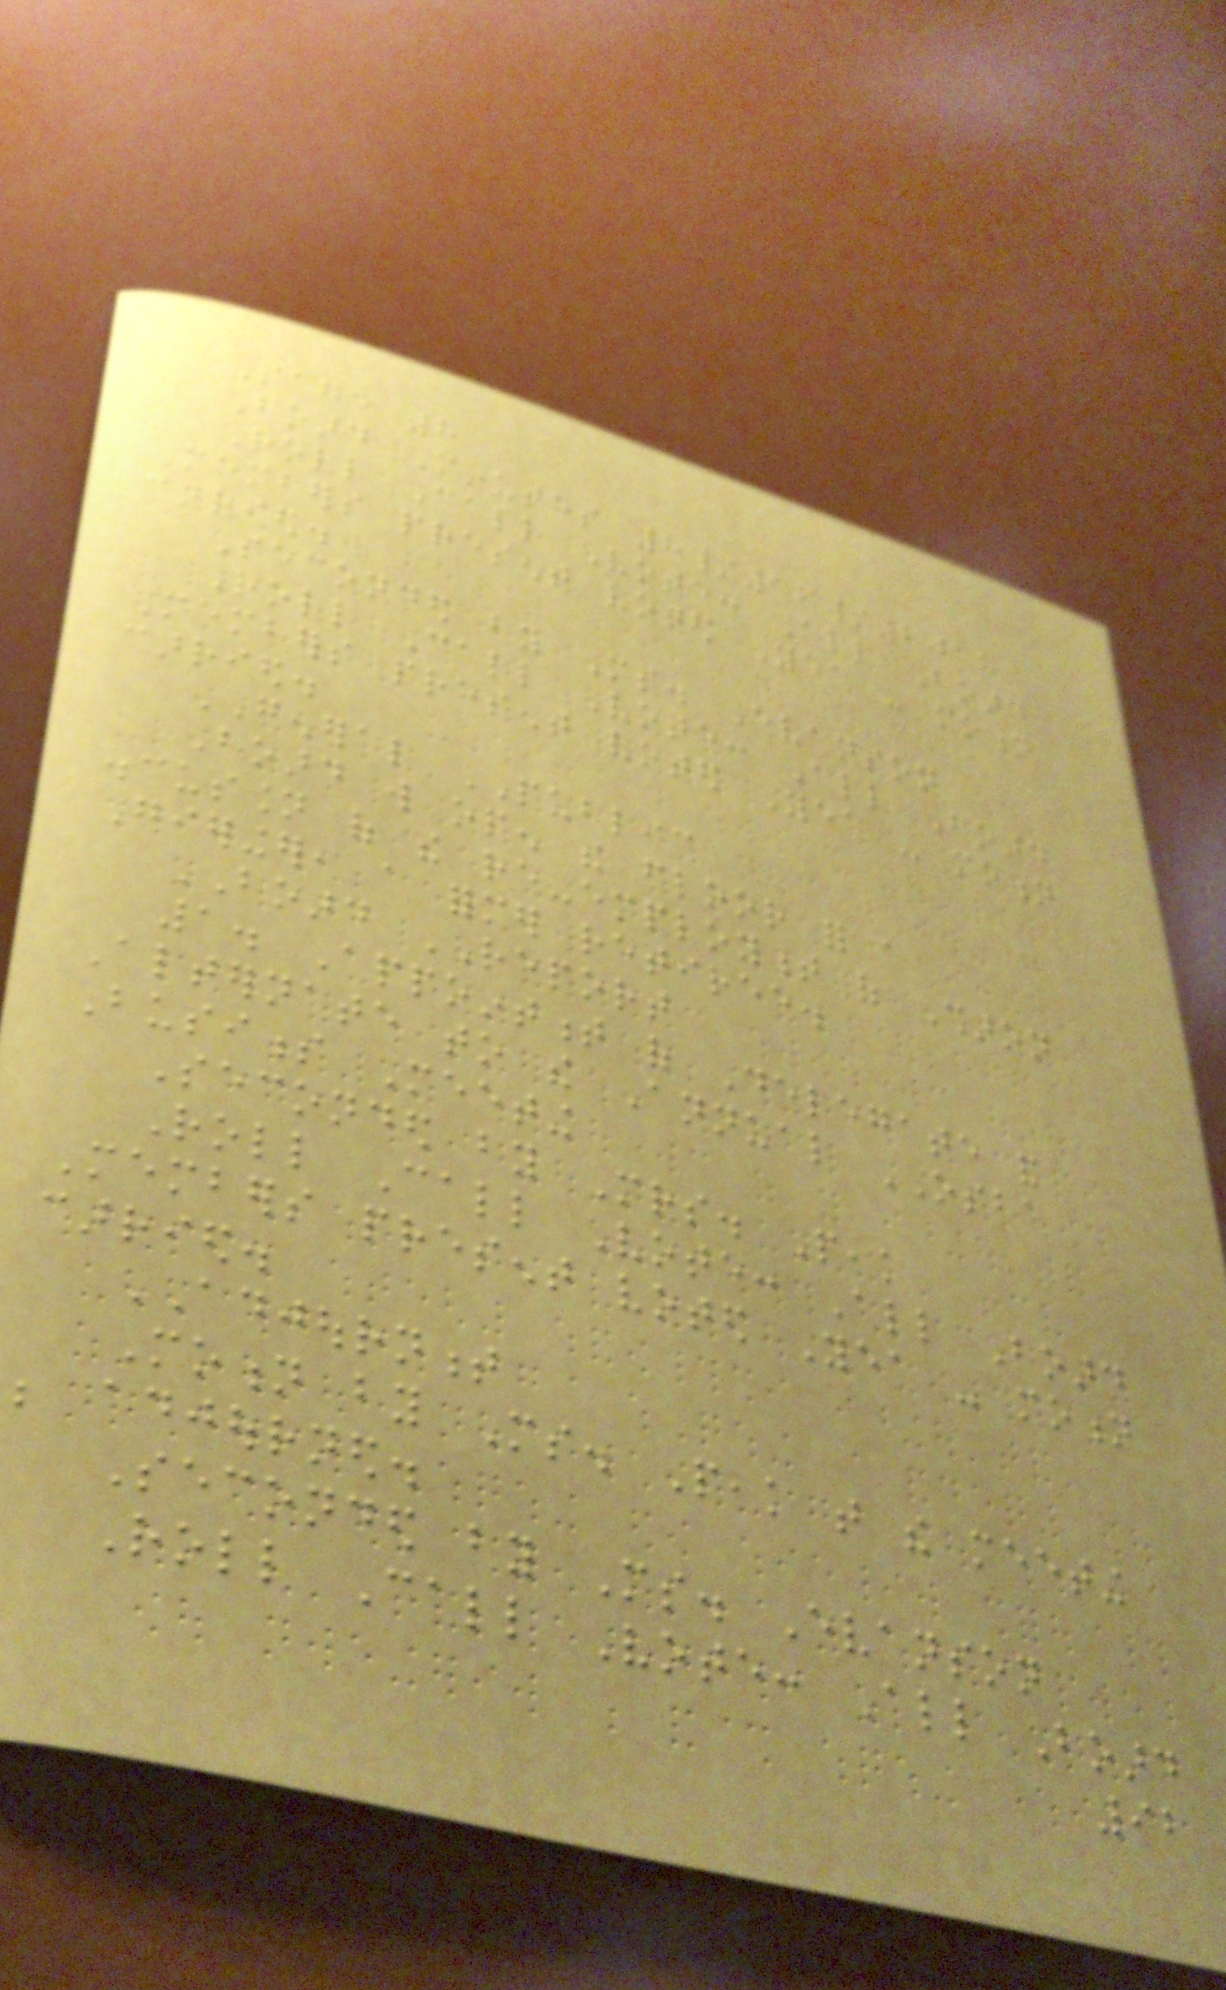Page 8
Board Minutes 8/16/2018
Roll Call Vote: All Board
Members present voted Yea - motion
carried.
Seconded by Ms. Evanson
Roll Call Vote: All Board
Members present voted Yea - motion
carried.
GENERAL PUBLIC
Board will open the floor for a
discussion of the re-employment of Sharon
Gieringer, a former retiree.
BOARD REPORT
1. Appointment of Delegate and
Alternate to the Annual OSBA
Business Meeting
Seconded by Mrs. Peak
Roll Call Vote: All Board
Members present voted Yea - motion
carried.
ADJOURNMENT
Motion by Ms. Peak that the meeting
be adjourned.
Seconded by Ms. Evanson
Roll Call Vote: All Board
92
